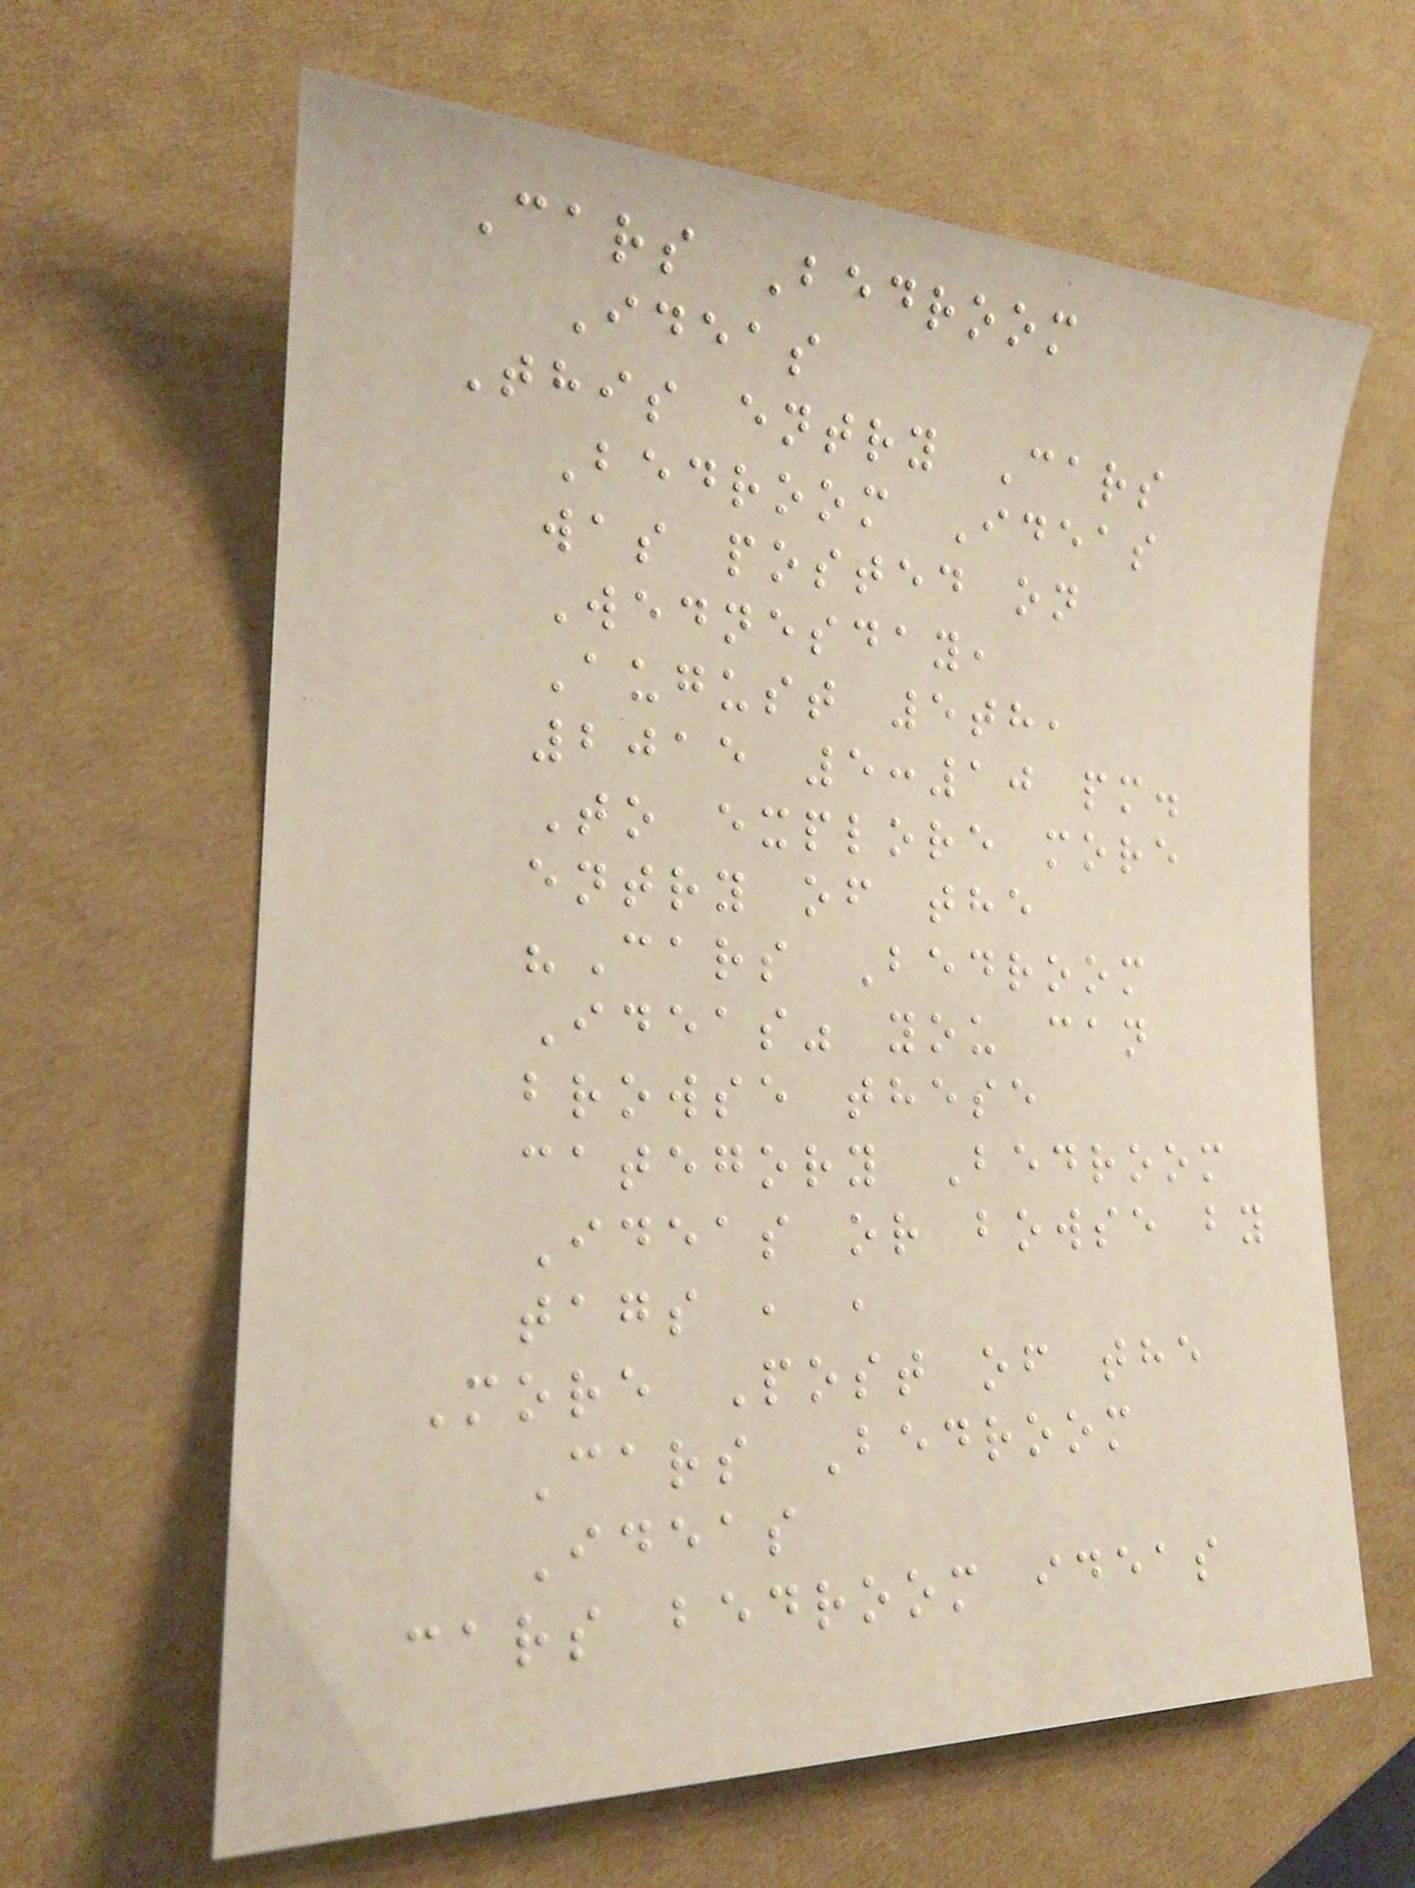Cars Bedroom
Ideas
This entry Cars
Bedroom Ideas
was posted on
Wednesday,
August 5th,
2015 5:10 pm.
To explore more
entry of the
"Cars Bedroom
Ideas" you can
browse these
category Bedroom
Ideas or bowse by
tags , ,
More Post of the
Cars Bedroom
Ideas
cars bedroom ideas
